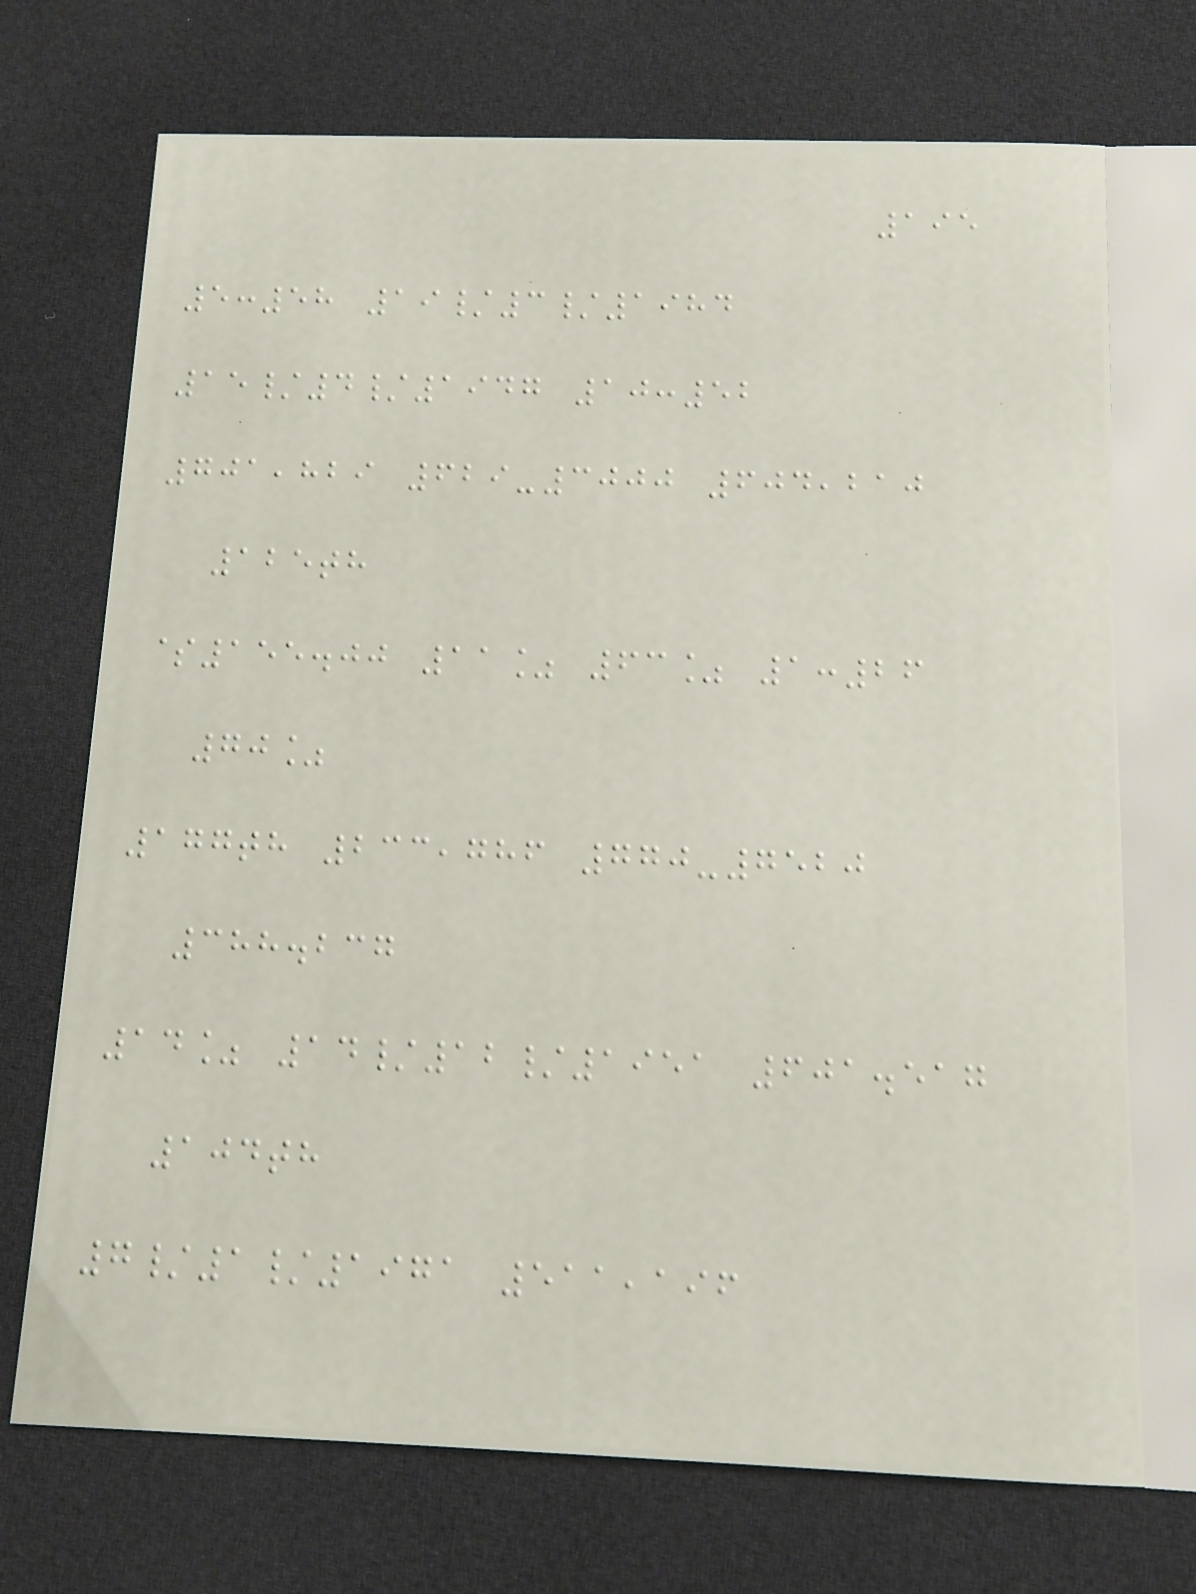195
5:58 19/3/1984
15/4/1947 10:52
701,829 629-3000 604,210
125th
$155.00 11% 63% 1:26
70%
177th 233,786 770-7520
388.237
14% 14/12/1951 601.517
104th
7/1/1971 511,196
